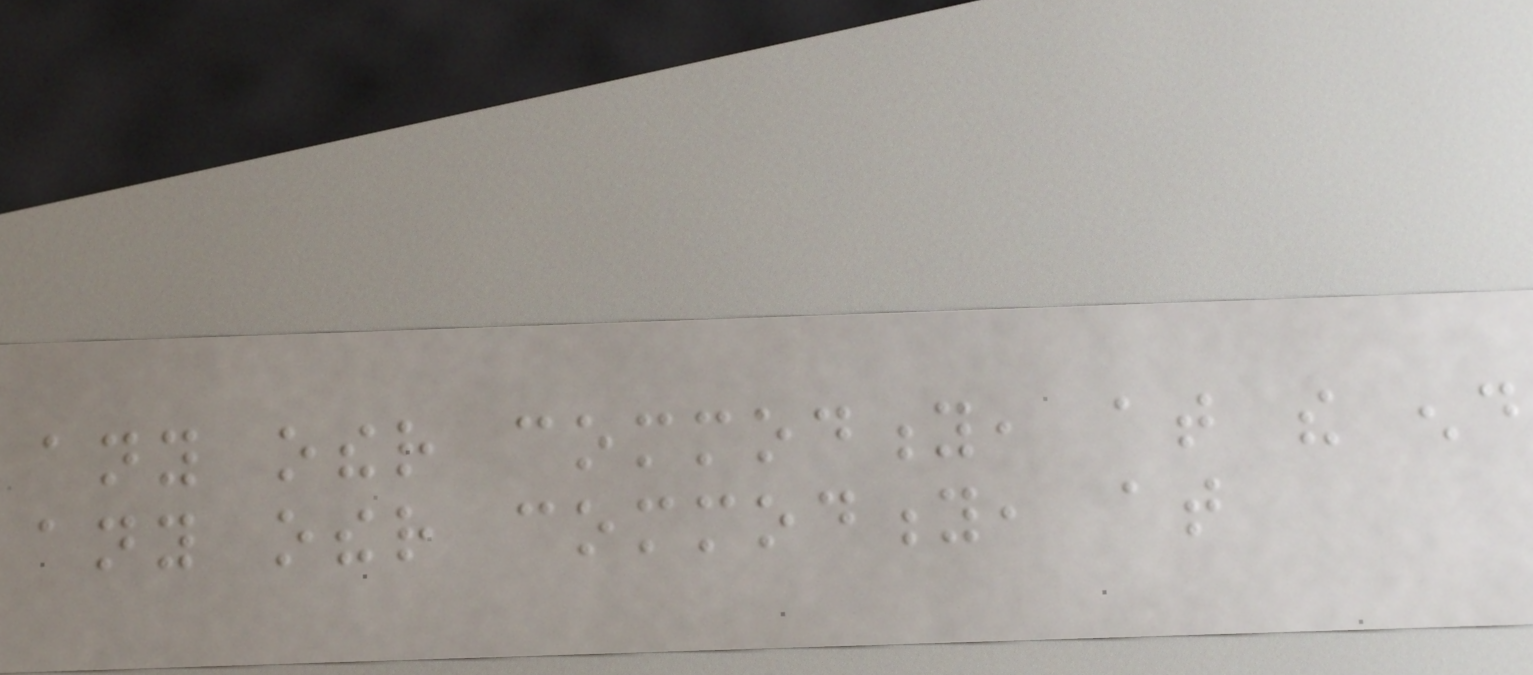any other commodity, at the end
any other commodity, at
